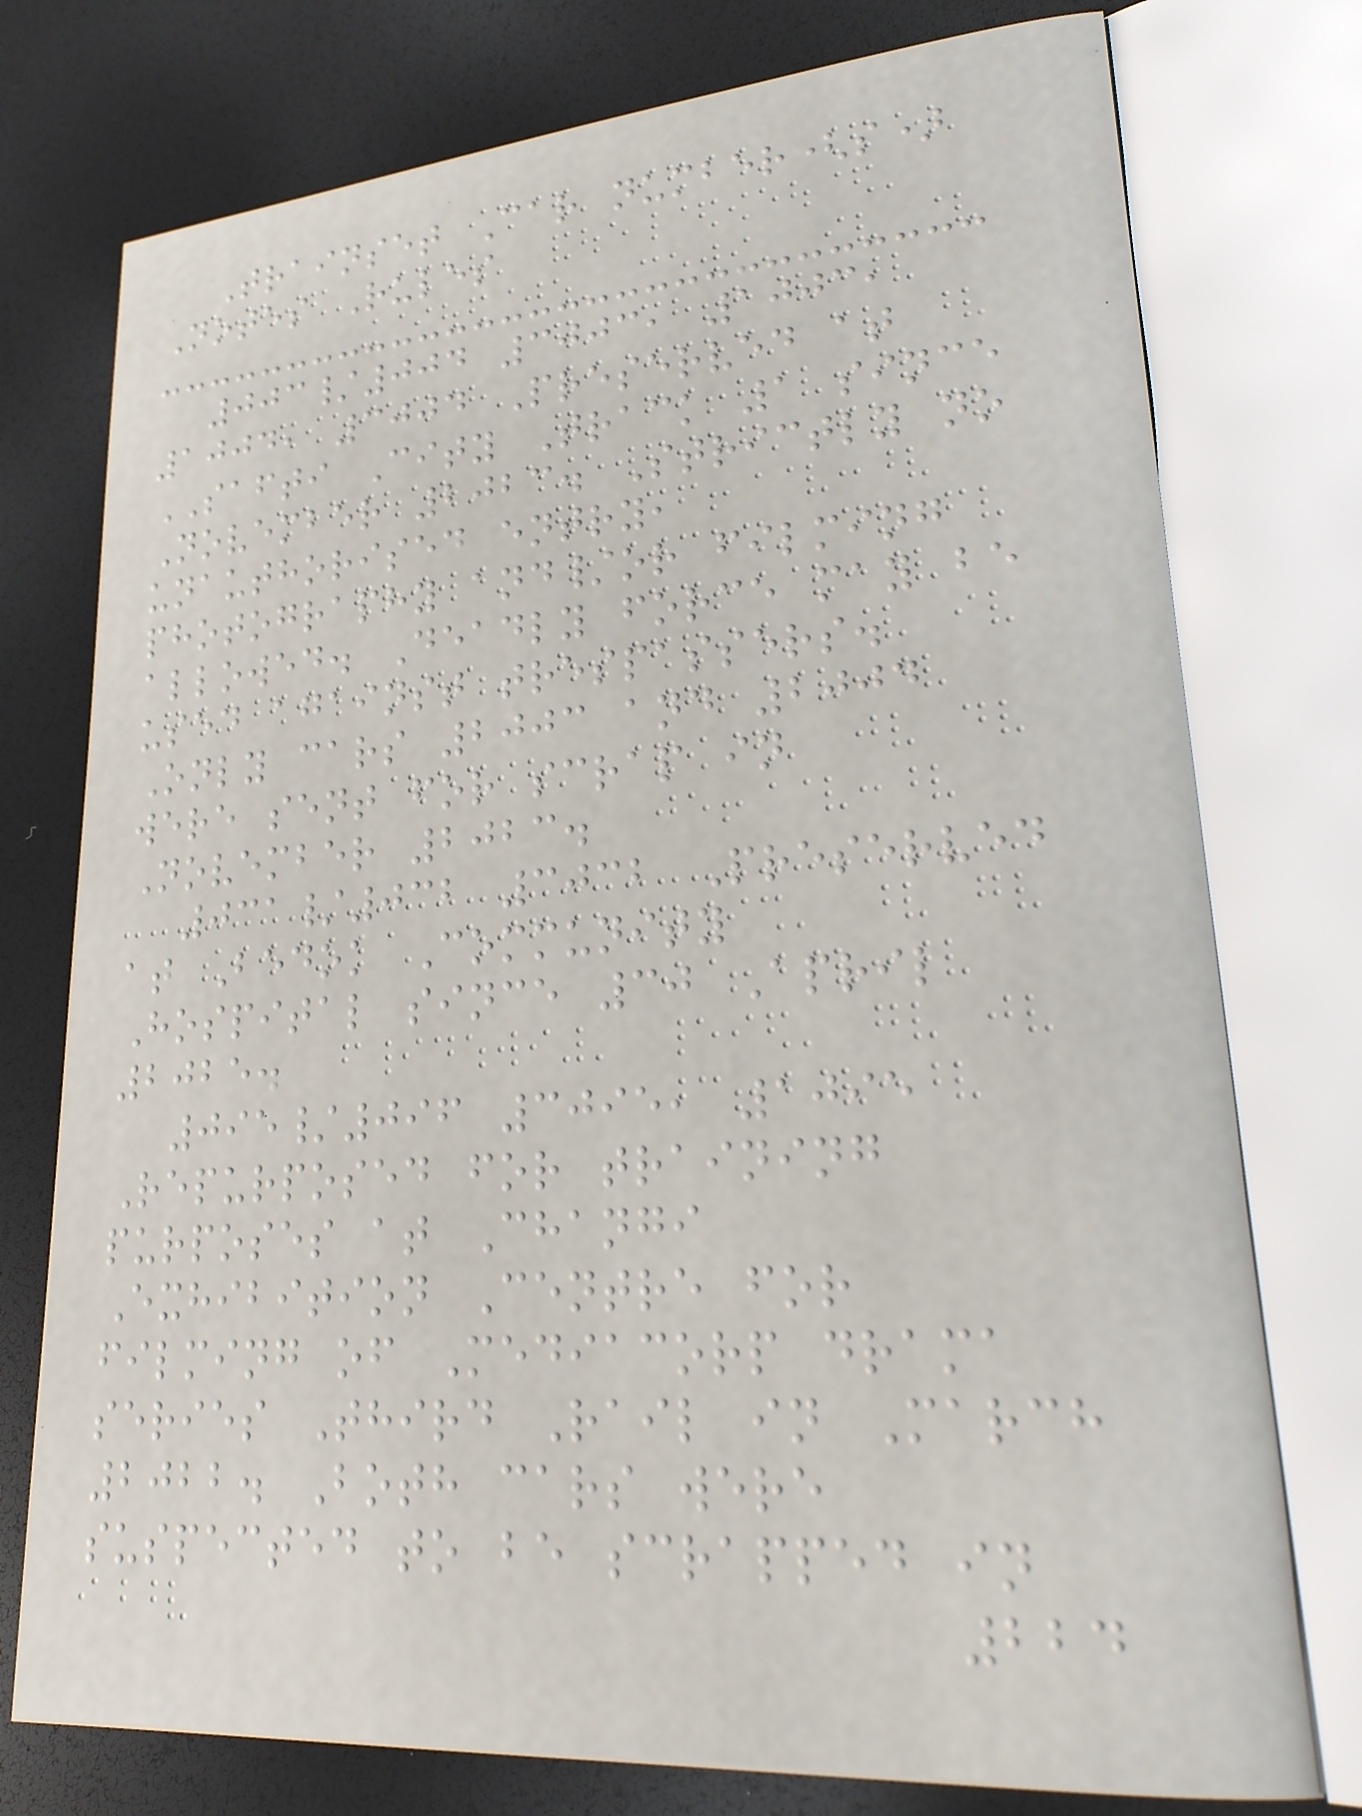Trainset Car number(s)
Notes Rules
003/004 3003, 1003,
1004, 3004 Preserved at
SAFTI City Track 1 since
November 2023. Strictly no
unauthorised entry,
photography and/or filming
allowed. Deadly force may be
used against trespassers.
Only cars 2003 and 2004
were sent for scrap in
November 2023.
031/032 3032 Preserved
at Bedok Community
Hospital since 30 April
2025.
095/096 3095, 1095
Repurposed for training
purposes at Changi
Exhibition Centre for
filming of Mediacorp drama
series Third Rail in March
2022. Both cars were
suspected to be scrapped in
224
